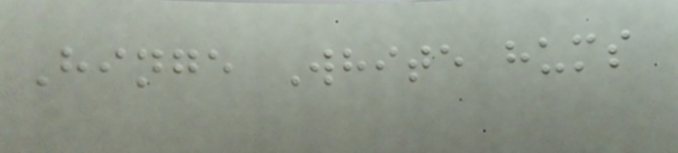Hinge White hums
